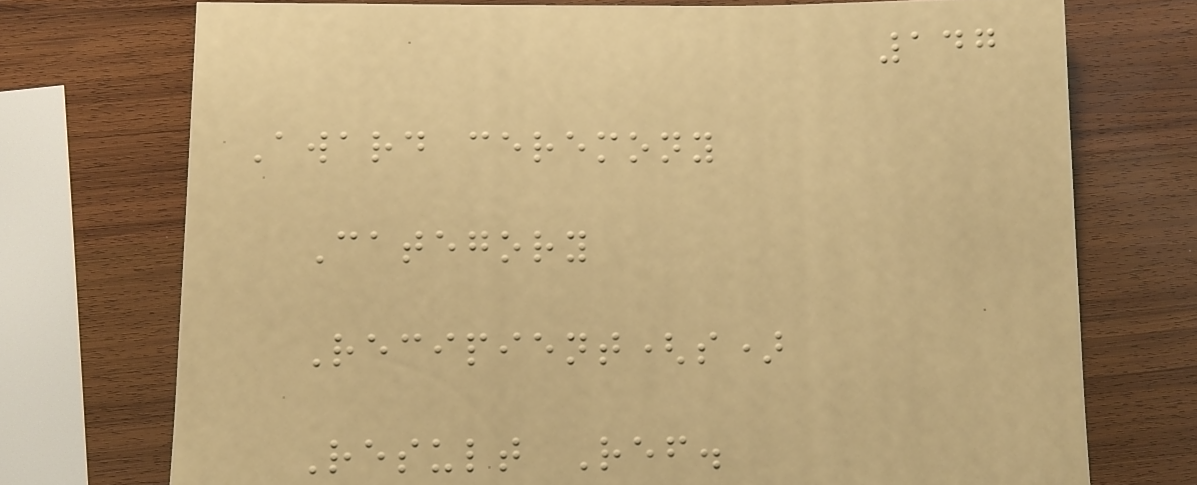147
Award ceremony
Category
Recipient(s)
Result Ref.
